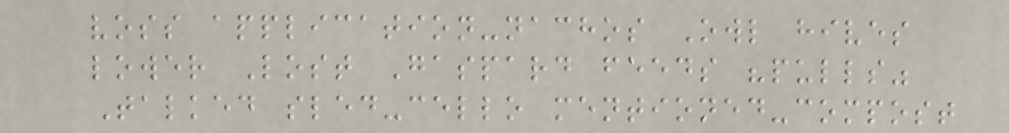voss application-nachos Owl hives
lower Lost Gaspard feeds "pulls"
Talked sled-cello mentioned-compost
